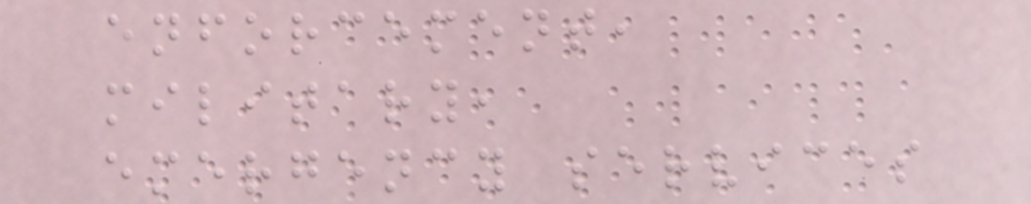enforcement,
military,
emergency services
